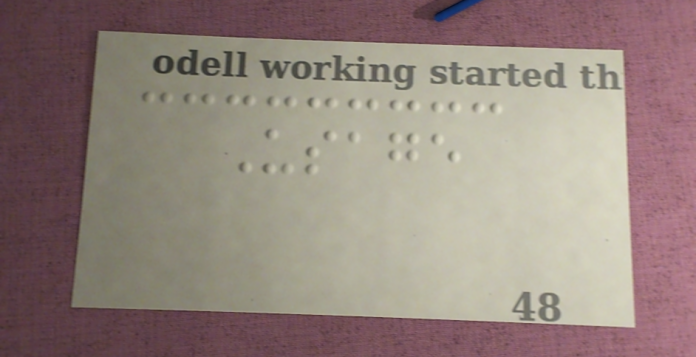Usage
